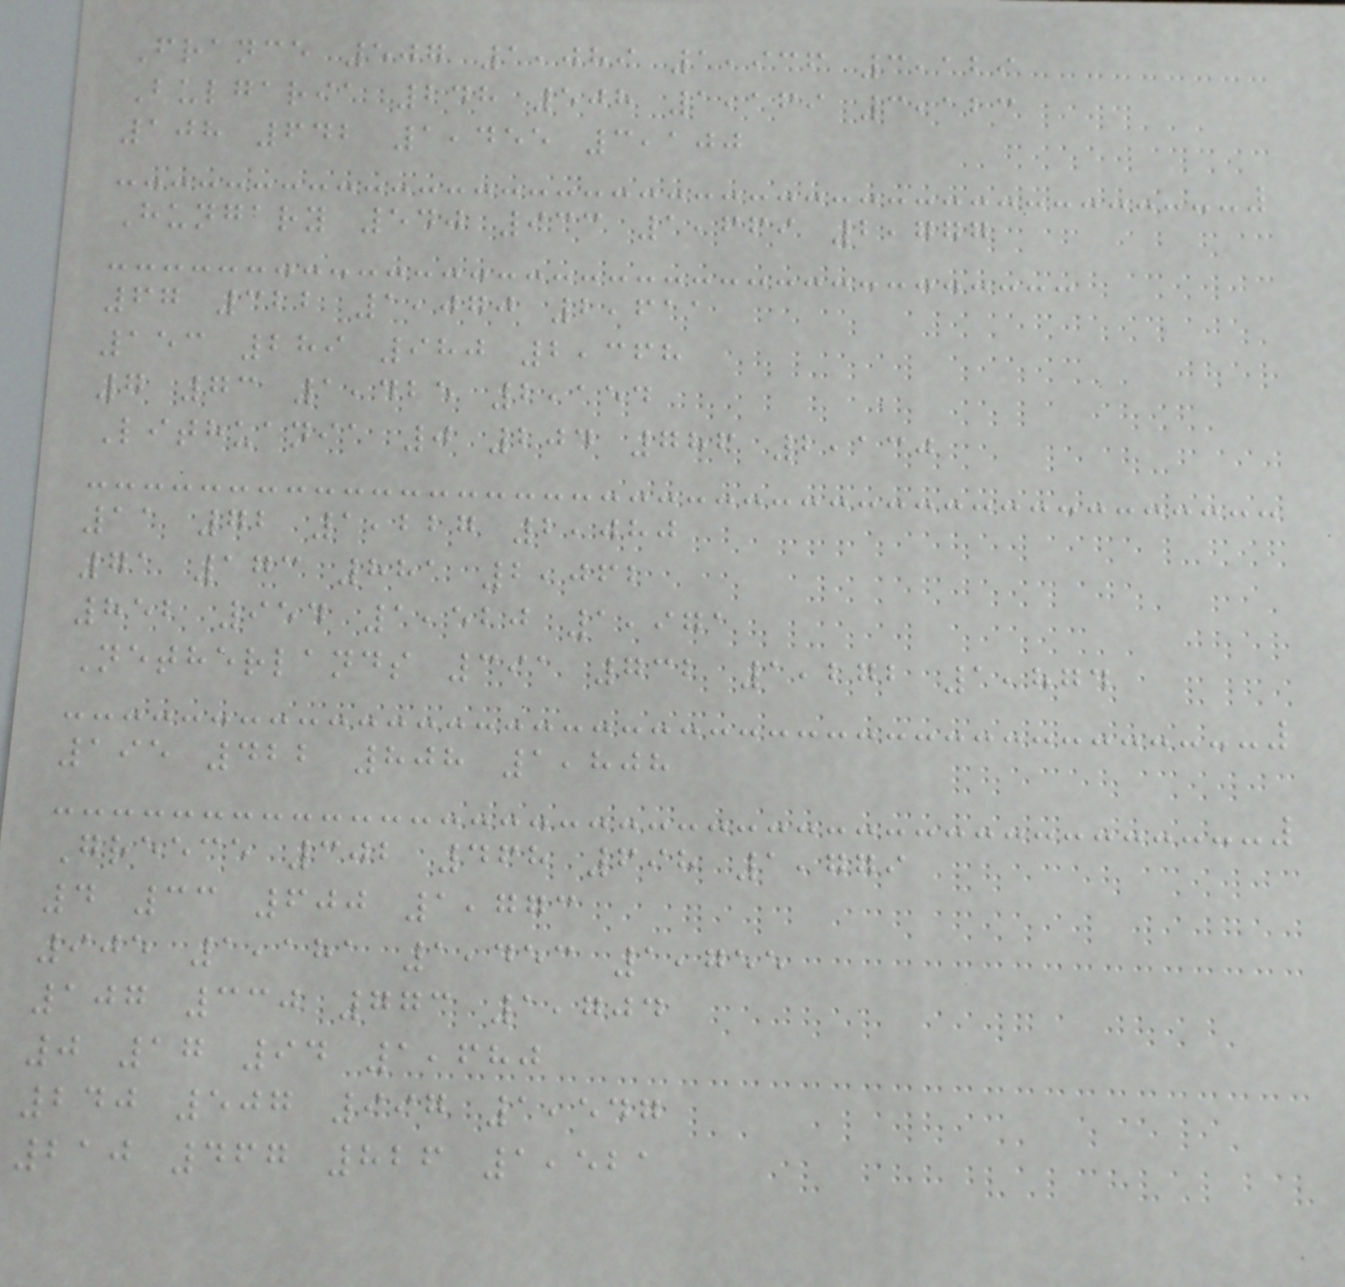France 507 1,089 1,936 3,129
Bulgaria 248 508 1,169 3,123
108 642 1,455 3,100
Hungary 540 933 1,669 2,777
67 322 1,070 2,611
153 289 980 2,368
7 73 1,425 2,154
Lithuania 0 204 786 2,130
11 72 1,227 2,080
71 173 881 2,062
852 954 1,520 1,971
Netherlands 391 732 1,272 1,874
195 422 808 1,808
Greece 302 468 698 1,779
4 33 600 1,773
905 1,181 1,453 1,755
107 330 773 1,704
0 17 94 1,680
240 507 997 1,547
210 467 826 1,521
